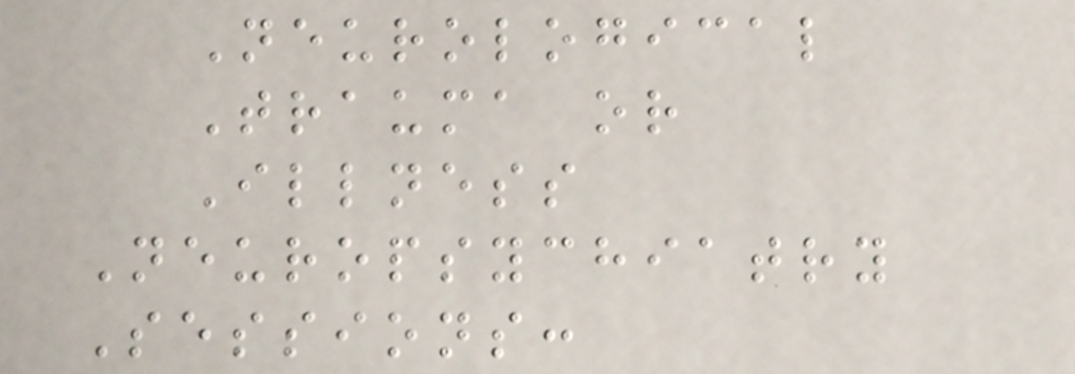Neurological
Trauma or
Illness
Neuropsychiatry
Sessions:
